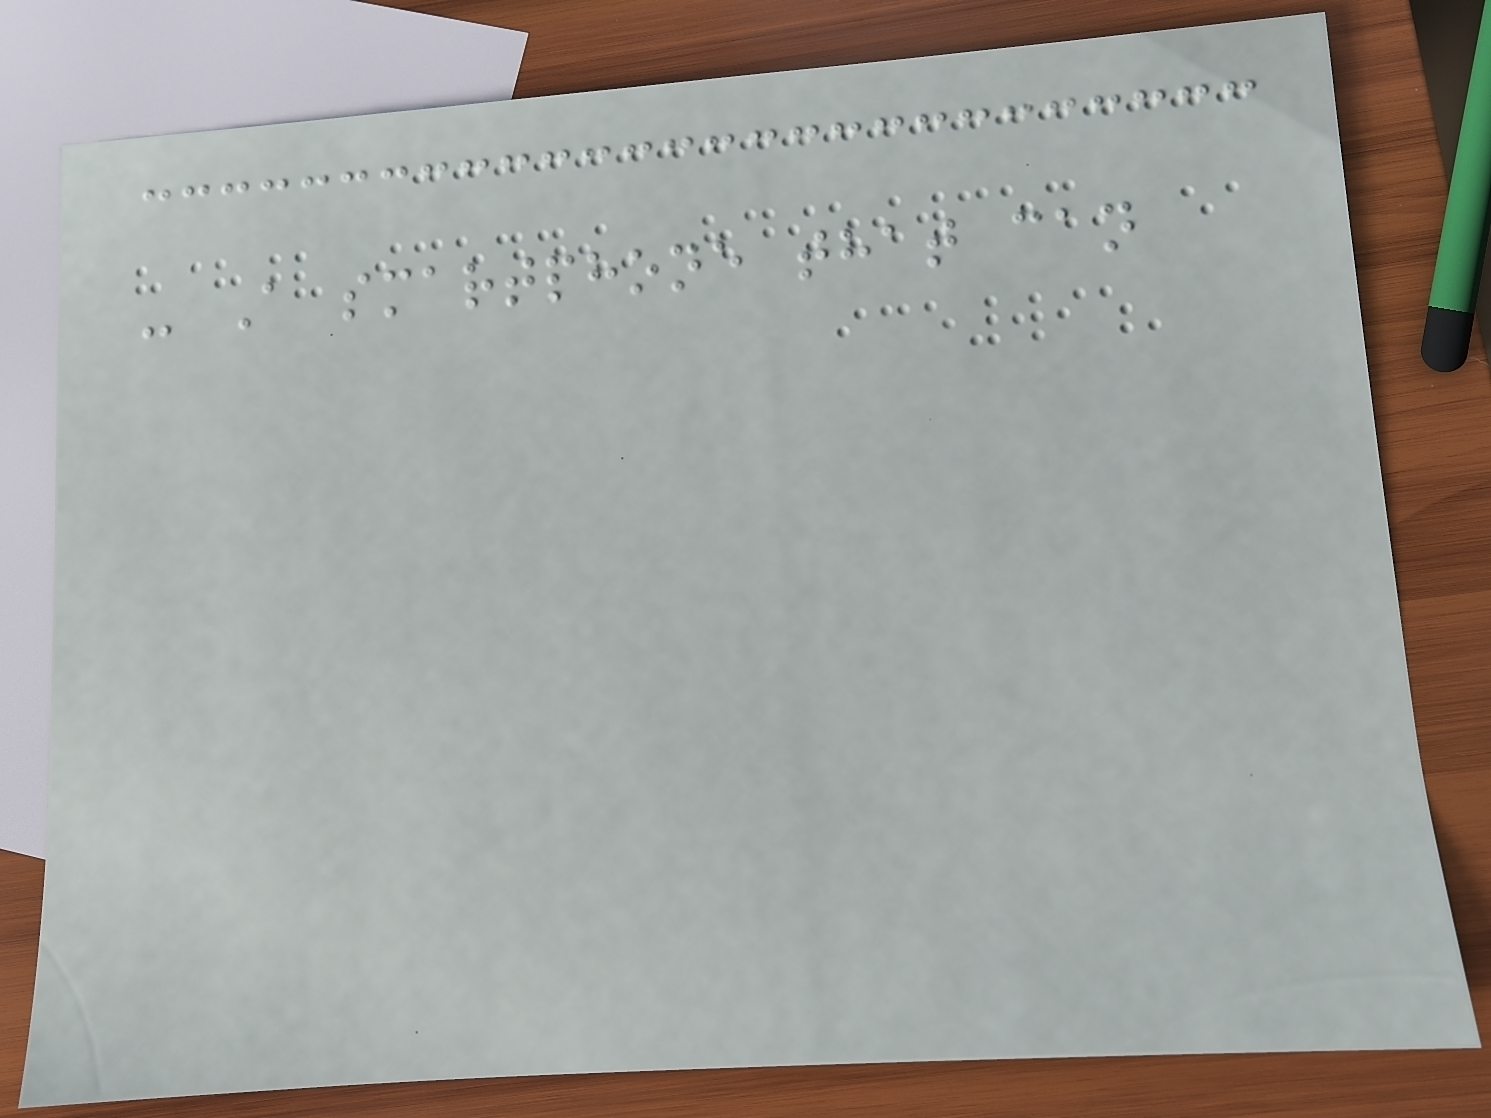- A smartphone that can
